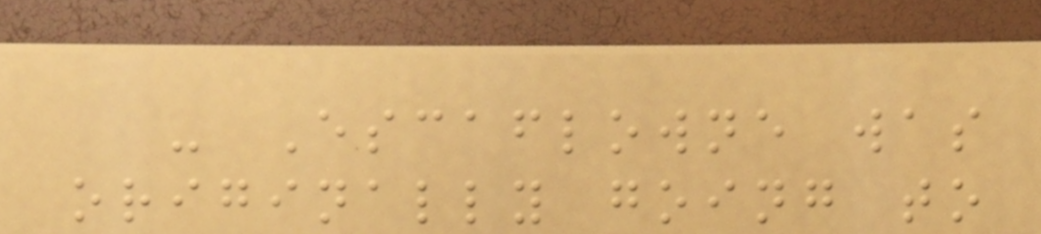- Escaflowne was
originally going to
